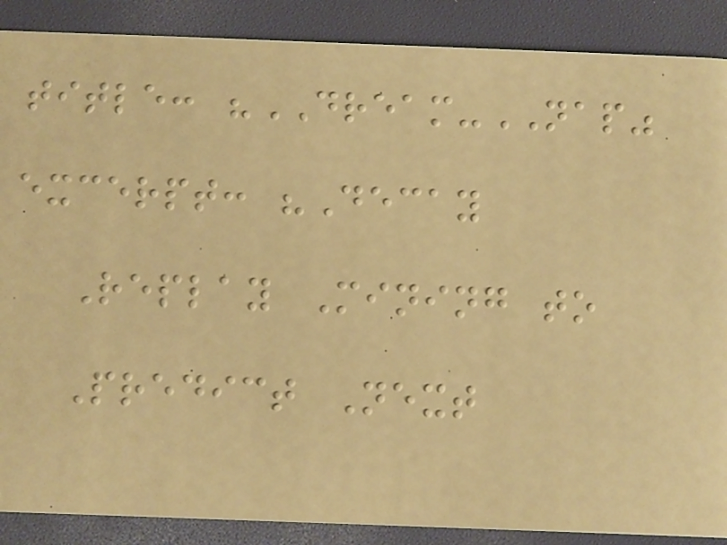title: "DREAM-NAP"
excerpt: "Decay
Replay Mining to
Predict Next
